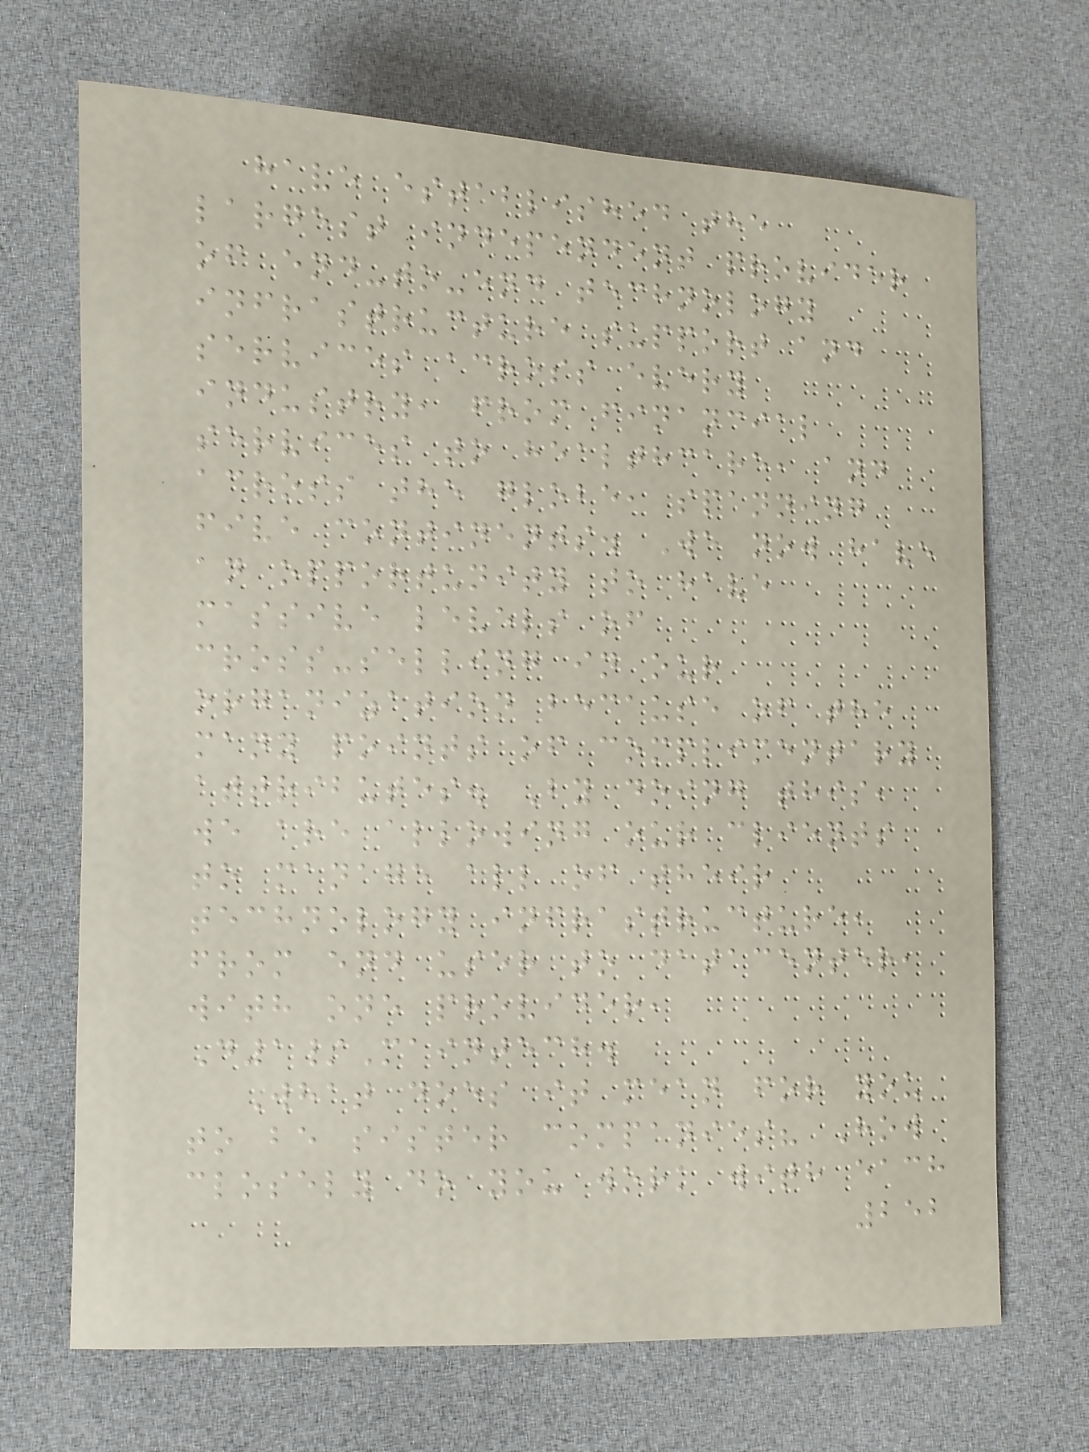have established the
largest independent provider
of end-to-end technology
infrastructure support and
services across every
industry, from financial
services to healthcare, and
across the globe, spanning
five continents. We now have
an opportunity to have
massive levels of
cross-selling in our
organization because of the
many points of complimentary
attributes. By doing this,
we are allowing our clients
to manage all of their
technology infrastructure,
from end user to datacenter,
with one provider,
D1/Maintech.
What does it mean for you
to be sister companies? How
closely do you work with each
252
